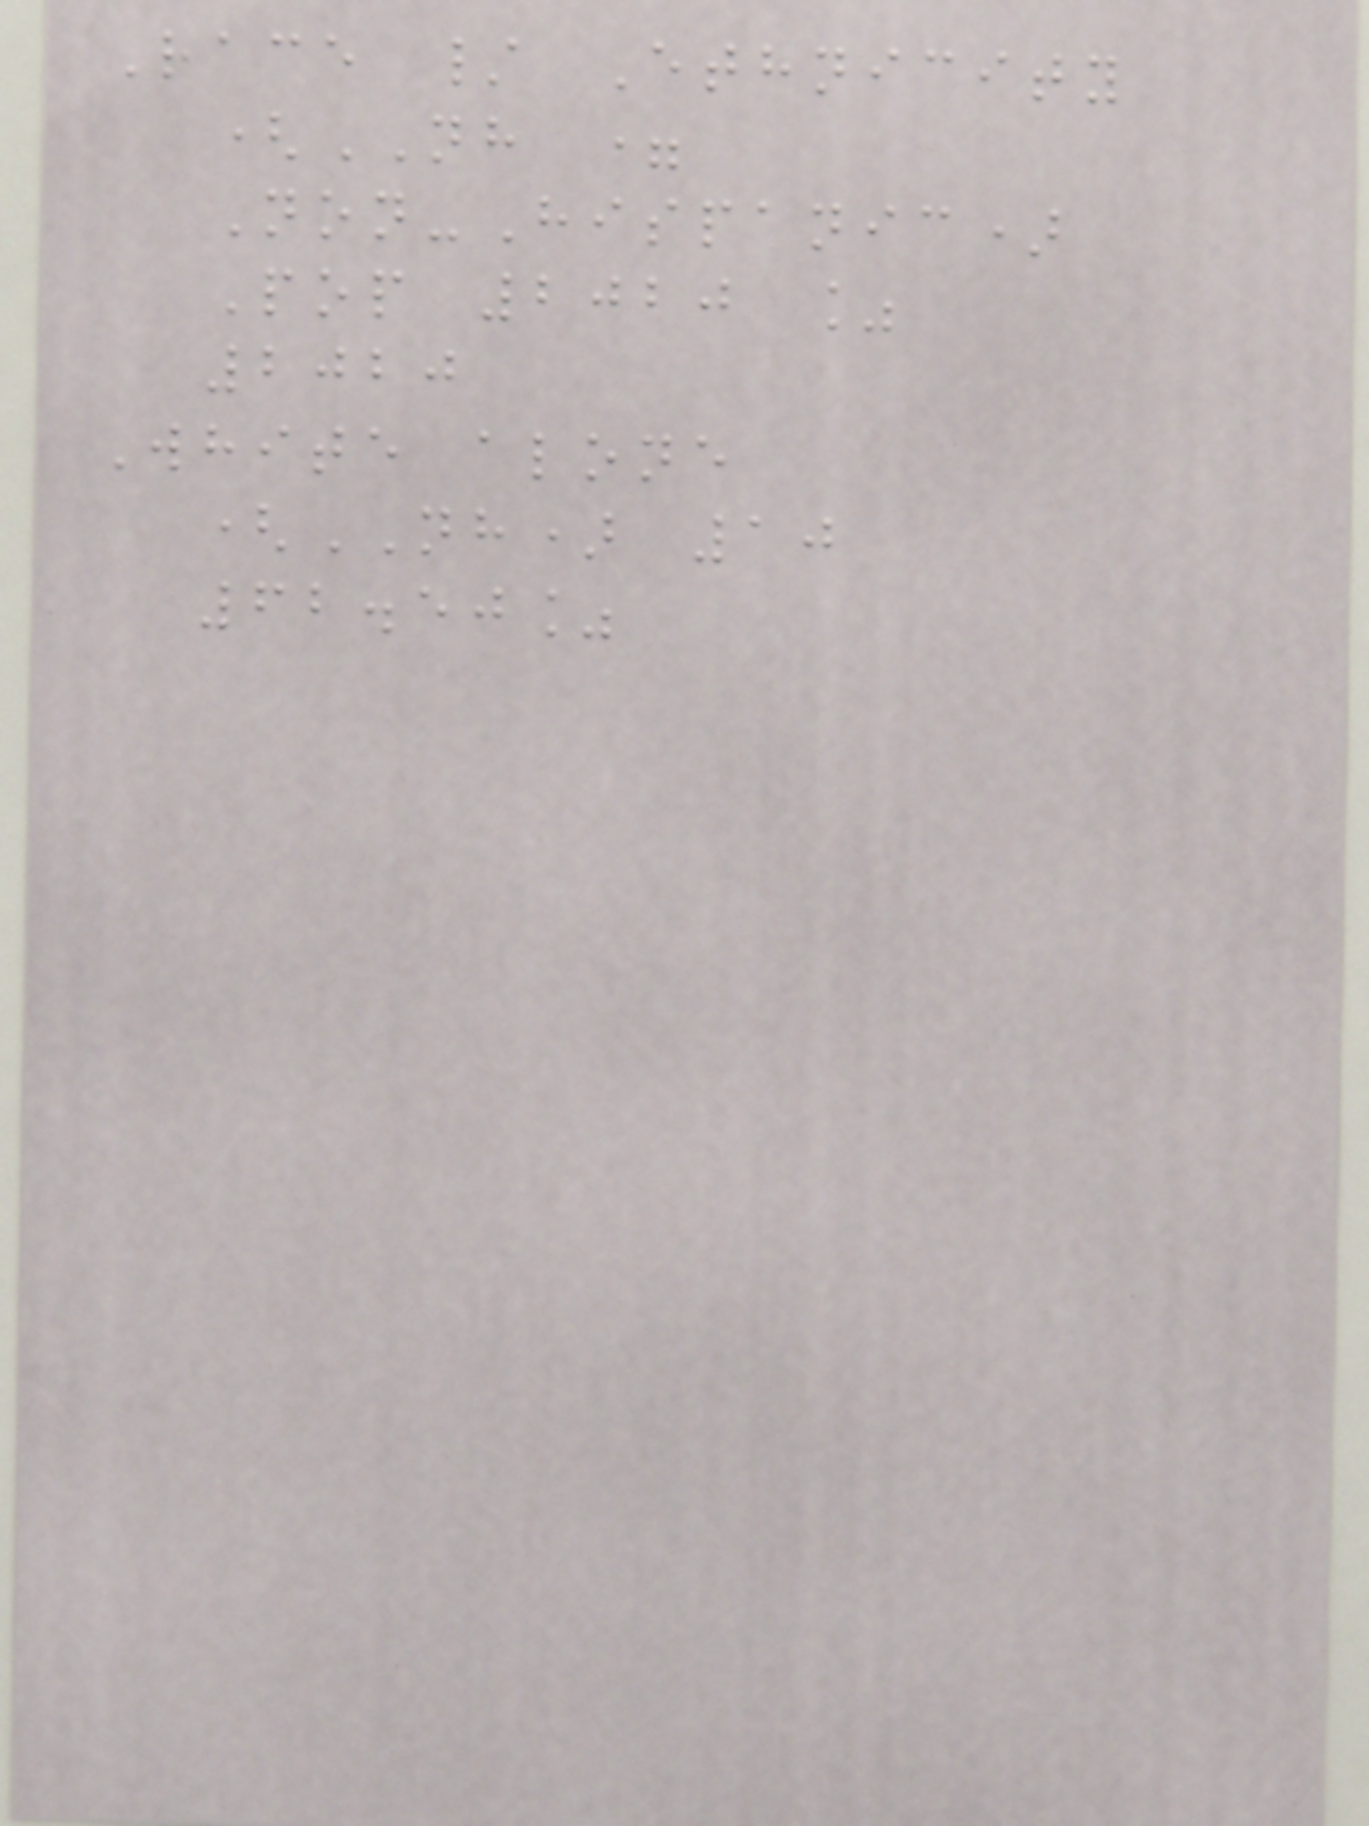Race / Ethnicity
(NH =
Non-Hispanic)
Pop 2020 %
2020
White alone
(NH) 10
62.50%
